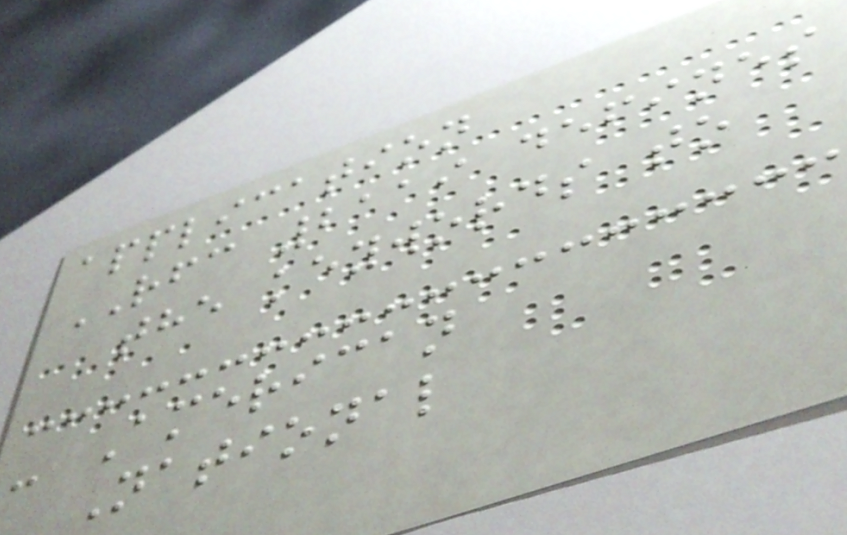application
RFC 2119 defines
the keywords to
- American
National
